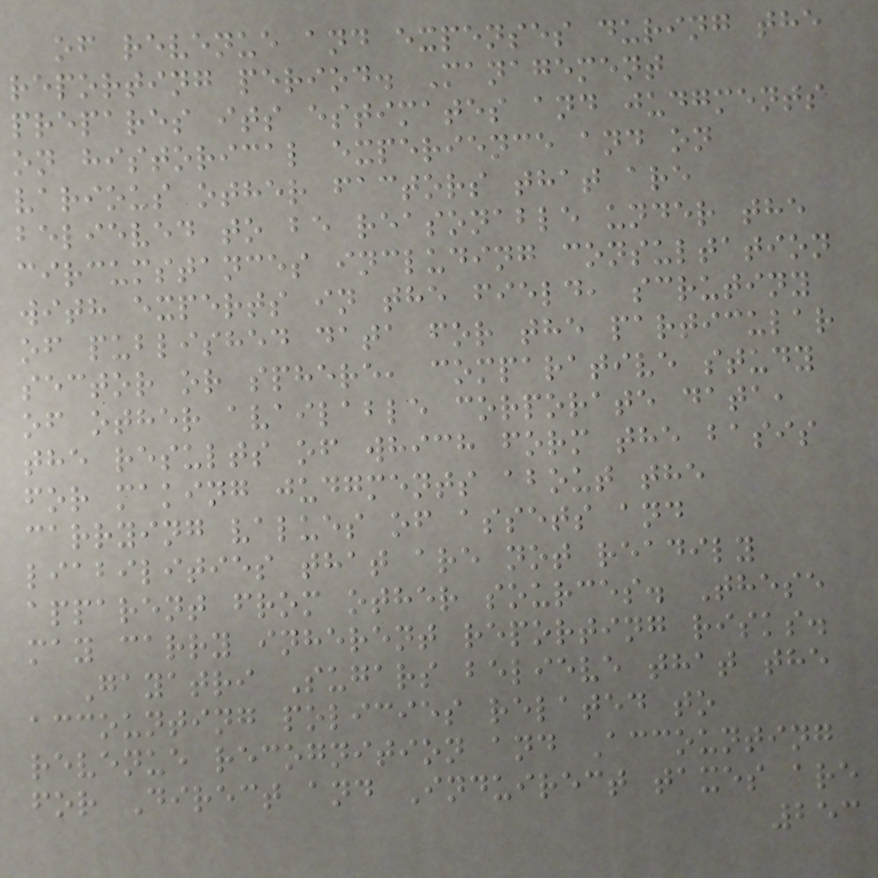of revenue and expenses during the
reporting period. Management
prepares its estimates and judgments
on historical experience and on
various other factors that are
believed to be reasonable under the
circumstances including consultation
with experts in the field, scrutiny
of published data for the particular
sector or sphere, comparative study
of other available corporate data,
the results of which form the basis
for making judgments about the
carrying values of assets and
liabilities that are not readily
apparent from other sources. These
may carry inherent reporting risks.
Gayatri Sugars believe that the
accounting policies related to
revenue recognition and Accounting
for Direct and Induirect taxes are
253
